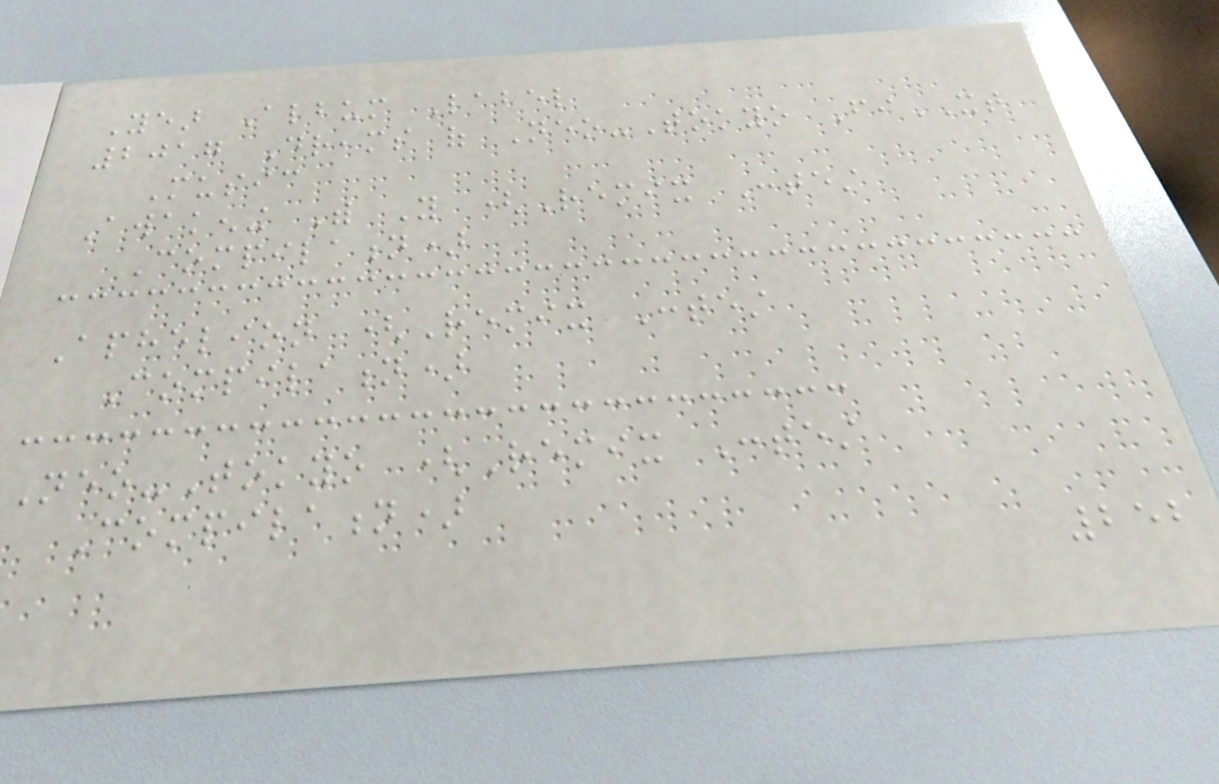Year Album Label
2017 Dreams of Neo-Tokyo FiXT
Music
Awakening With You (Remix Contest
Compilation)
Aphelion (Remix Contest
Compilation)
Neo-Tokyo (Remix Contest
Compilation)
252
